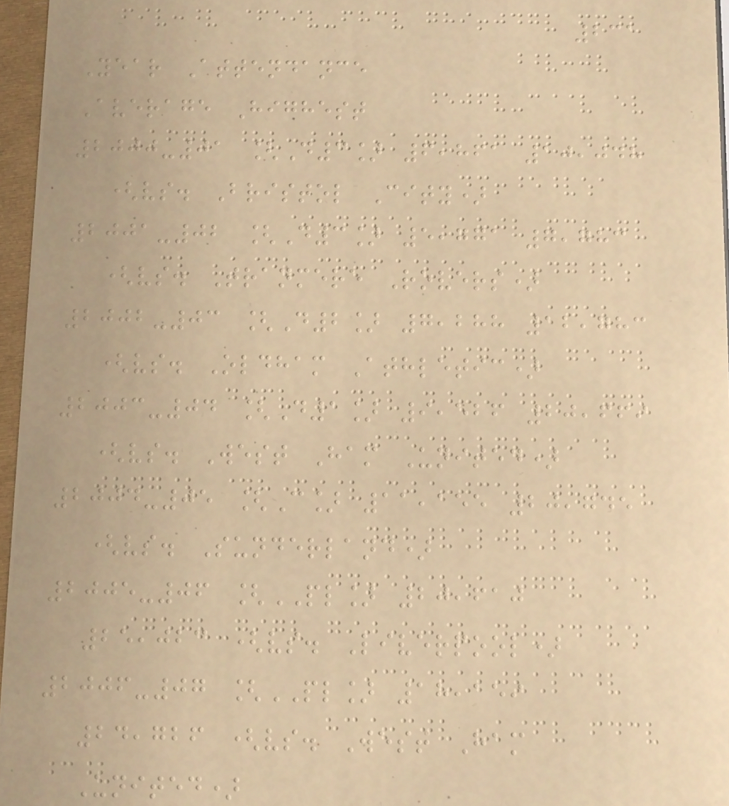231
Year Attendance
Average Highest
2000-01 [D3] 6,861 10,048
(vs. Bristol City)
2001-02 [D3] 5,771 7,783
(vs. Tranmere Rovers)
2002-03 [D2] 7,288 12,783
(vs. Oldham Athletic)
2003-04 [D1] 9,526 20,669
(vs. West Ham United)
2004-05 [C] 11,155 20,745
(vs. Sunderland)
2005-06 [PL] 20,610
25,023 (vs. Liverpool)
2006-07 [PL] 18,159
24,726 (vs. West Ham
United)
